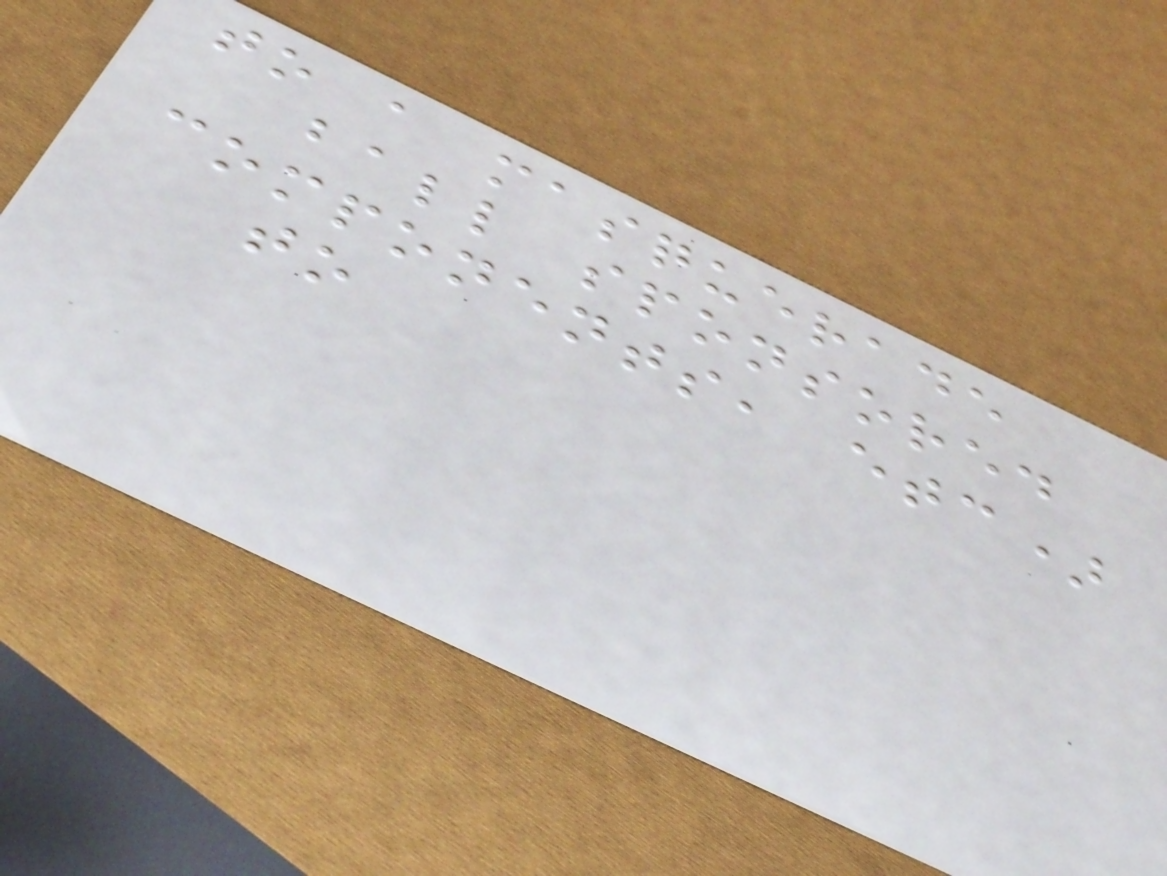to a masquerade
ball sponsored
components, etc)
to
